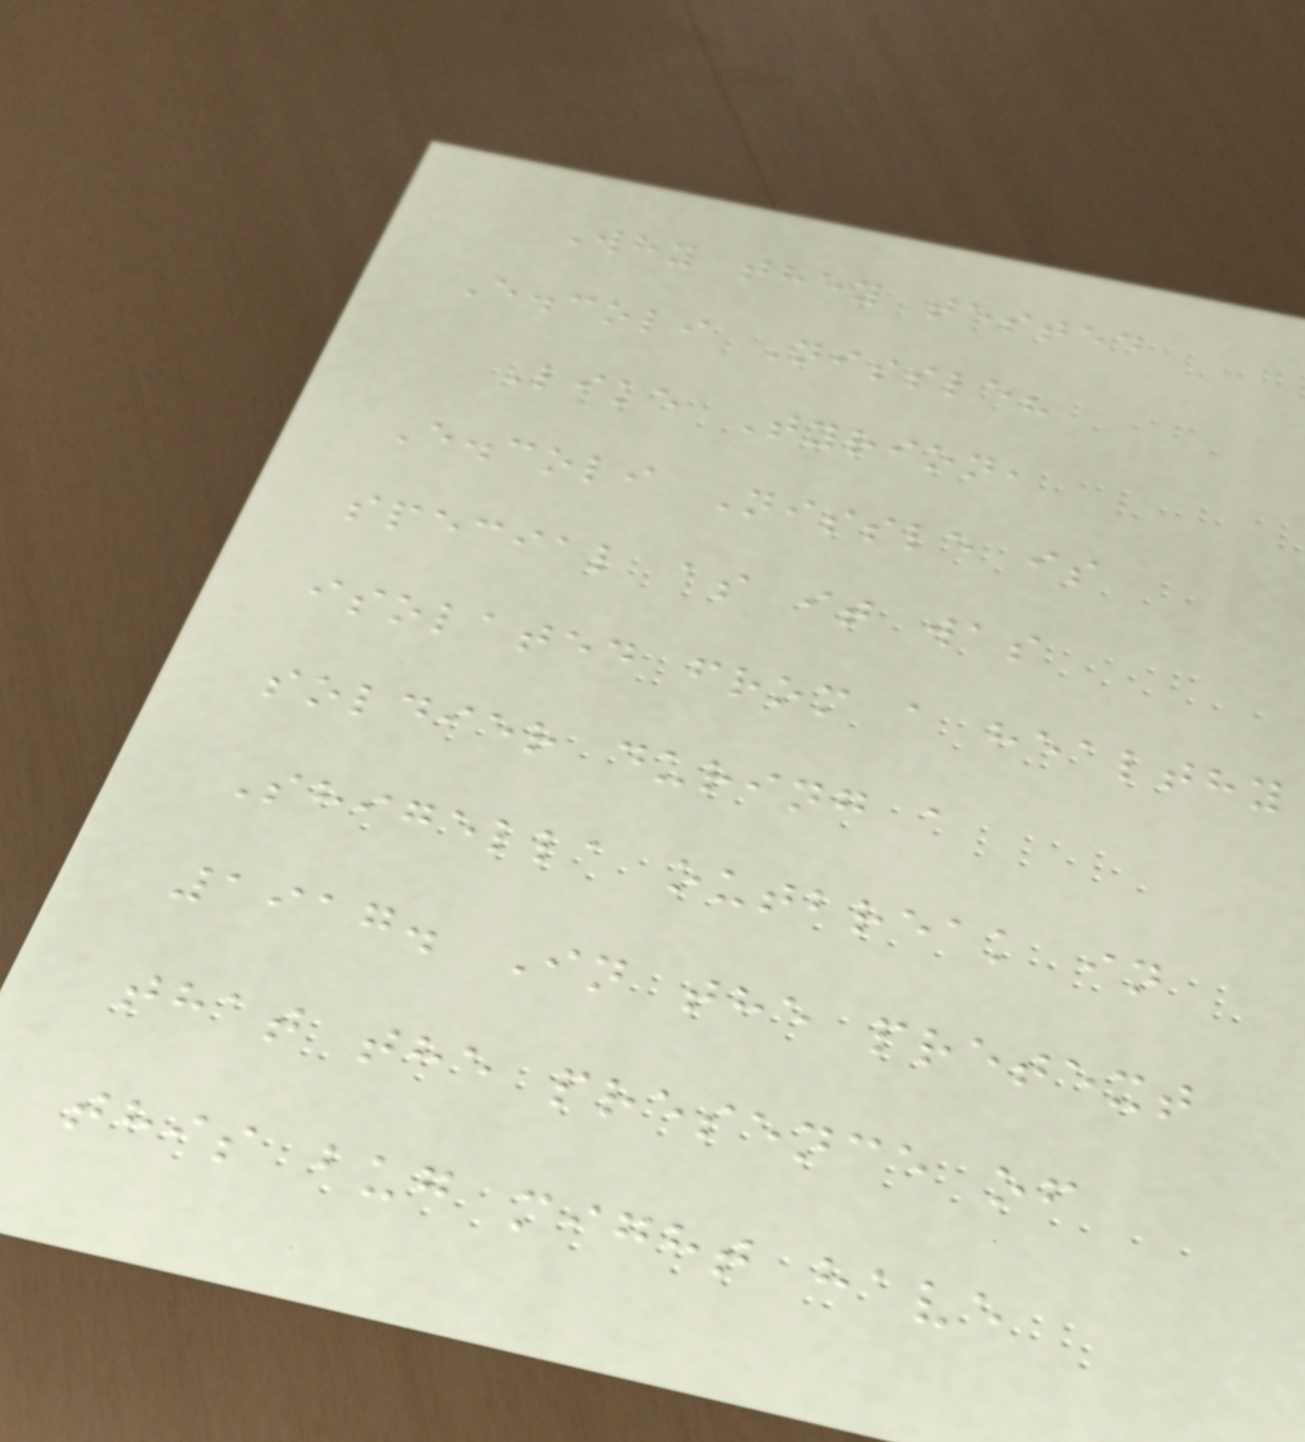Why they tested
E.coli Nissle?
Like Tyrion,
E.coli Nissle is
special as it was
isolated from a healthy
soldier during a
Shigella outbreak in
1917. In the pretext
that the presence of
this bug might have
